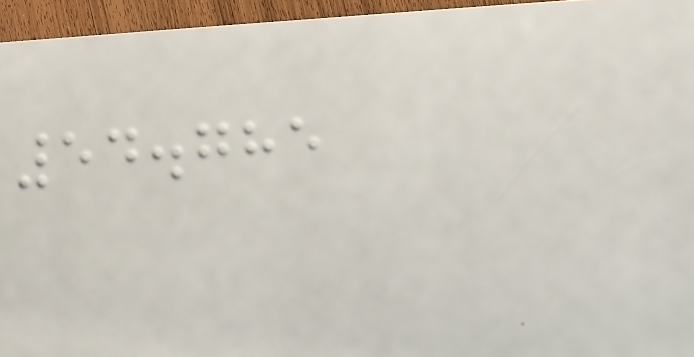54.785
